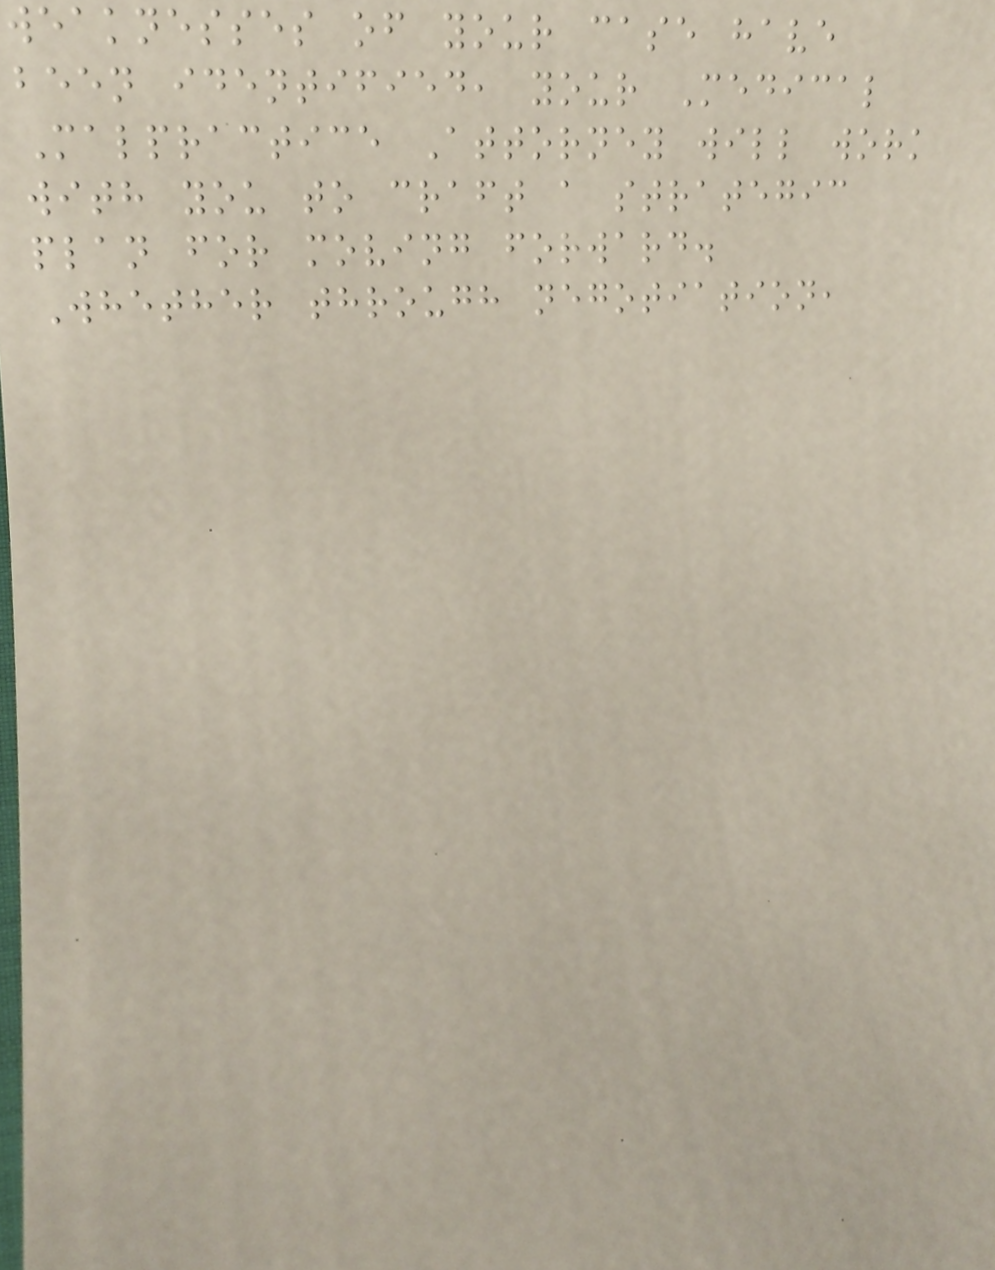weaknesses of your case have
been identified, your Medical
Malpractice Attorney will work
with you to craft a strategic
plan for moving forward.
Whether through negotiation,
